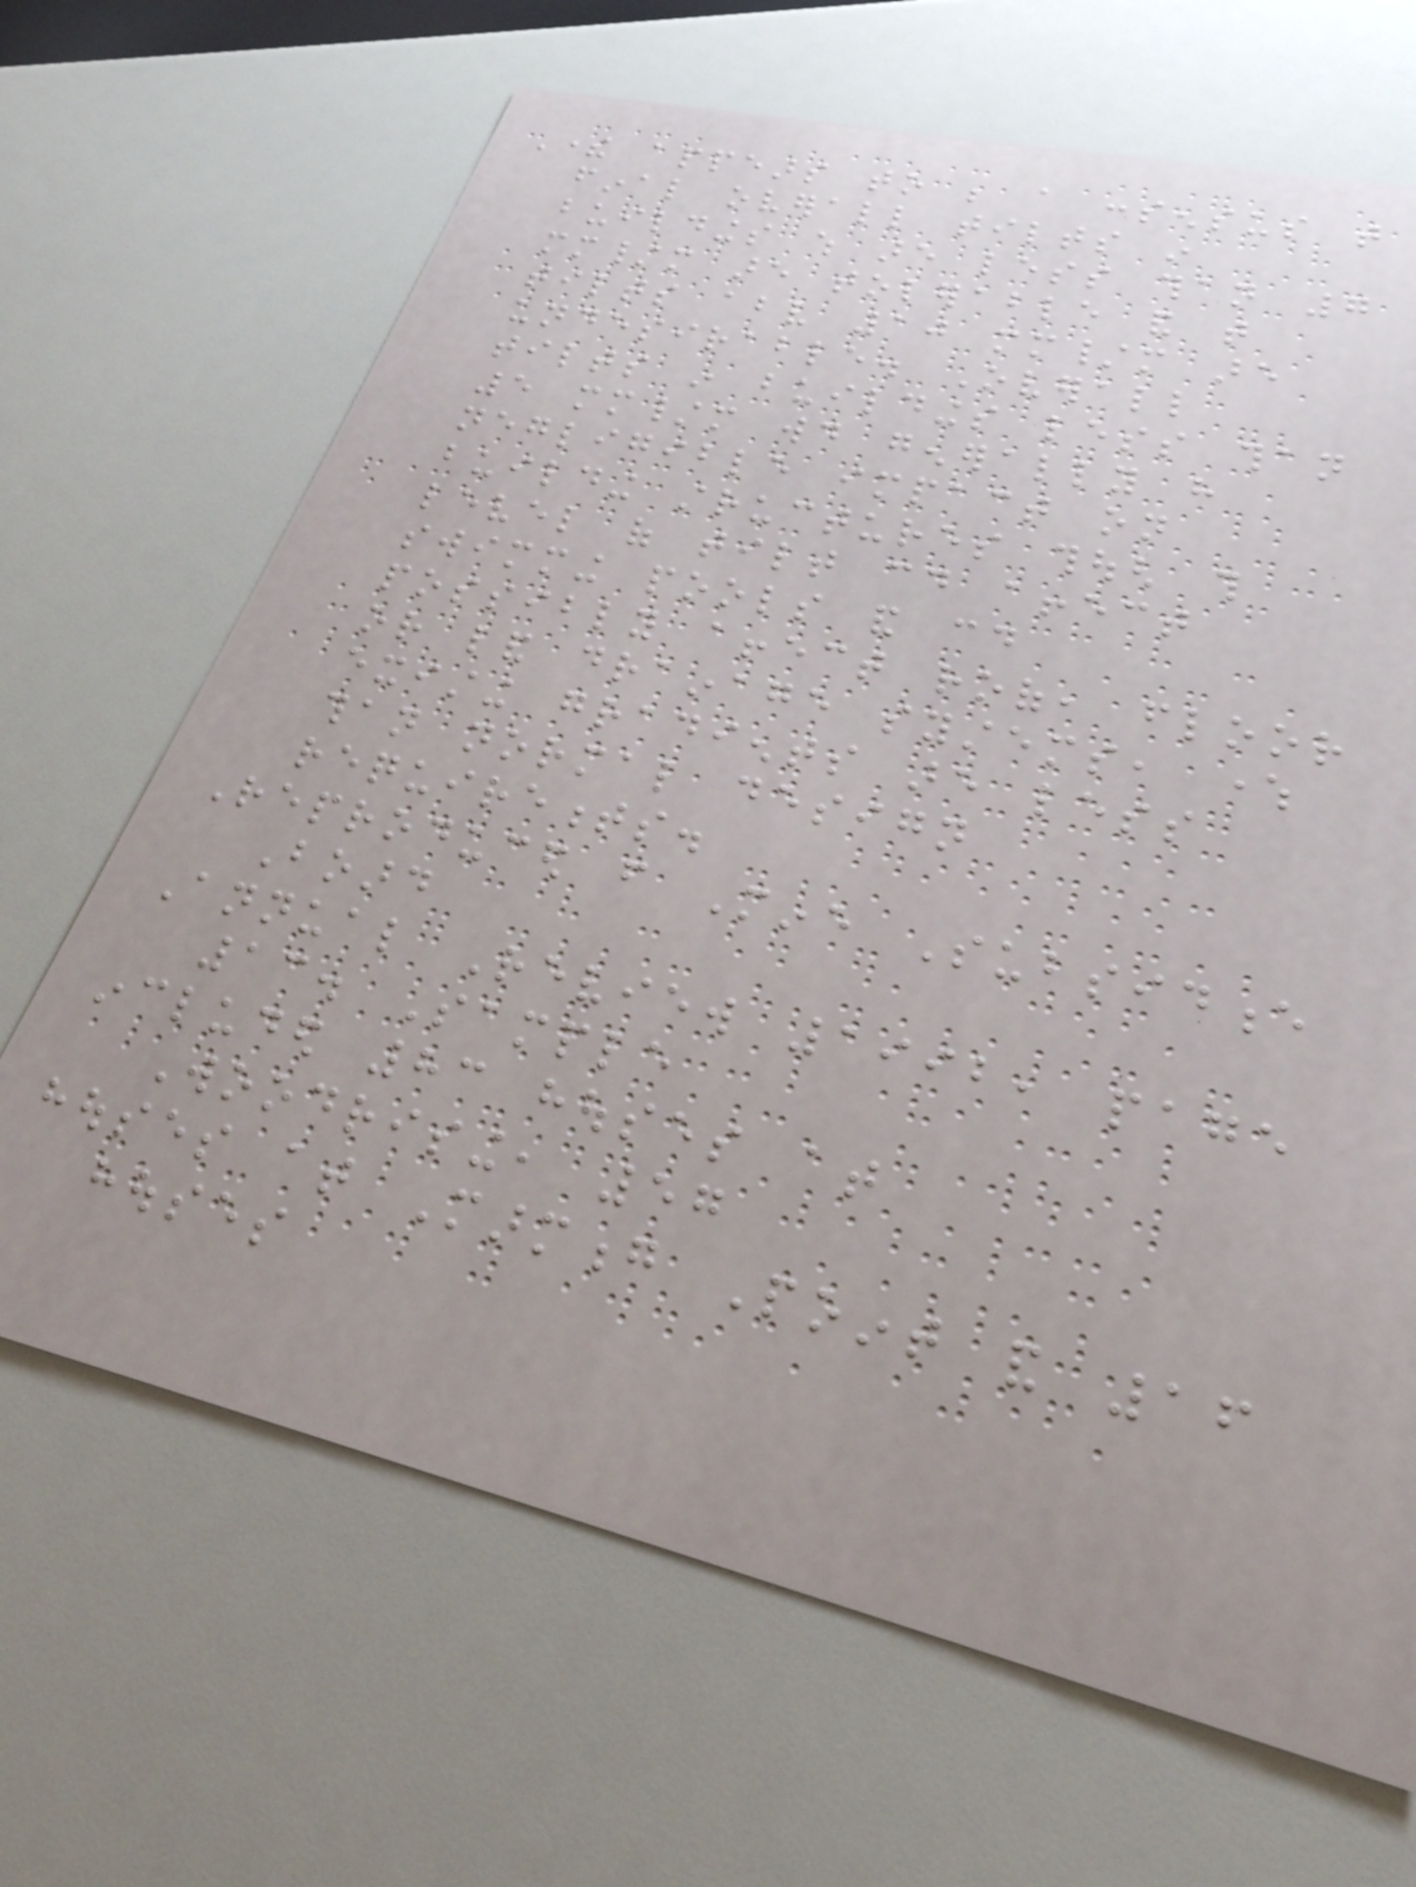There appears to be a consensus that
final overall tilts in
buildings which are less than 7
mm/m are tolerable and that
tilts above 10 mm/m are
undesirable. Overall
tilts in buildings less than
5 mm/m would generally have
negligible impact on
building structures though this
level of tilt could affect
swimming pools and could
possibly affect roof, floor
or land drainage systems, where
existing gradients are less
than normal design
requirements.
Reproduced from Mine Subsidence
Board
Annual Review 1992, page
13. Sample
included 83 houses at
Woodrising, 57
houses at Marmong Point and 16
houses
